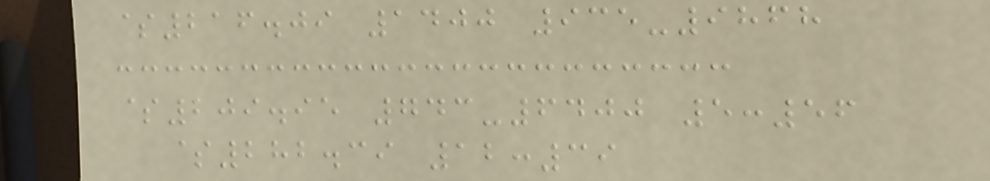$216.09 1400 935-9868
$209.95 743-6400 5:56
$282.39 12:39
